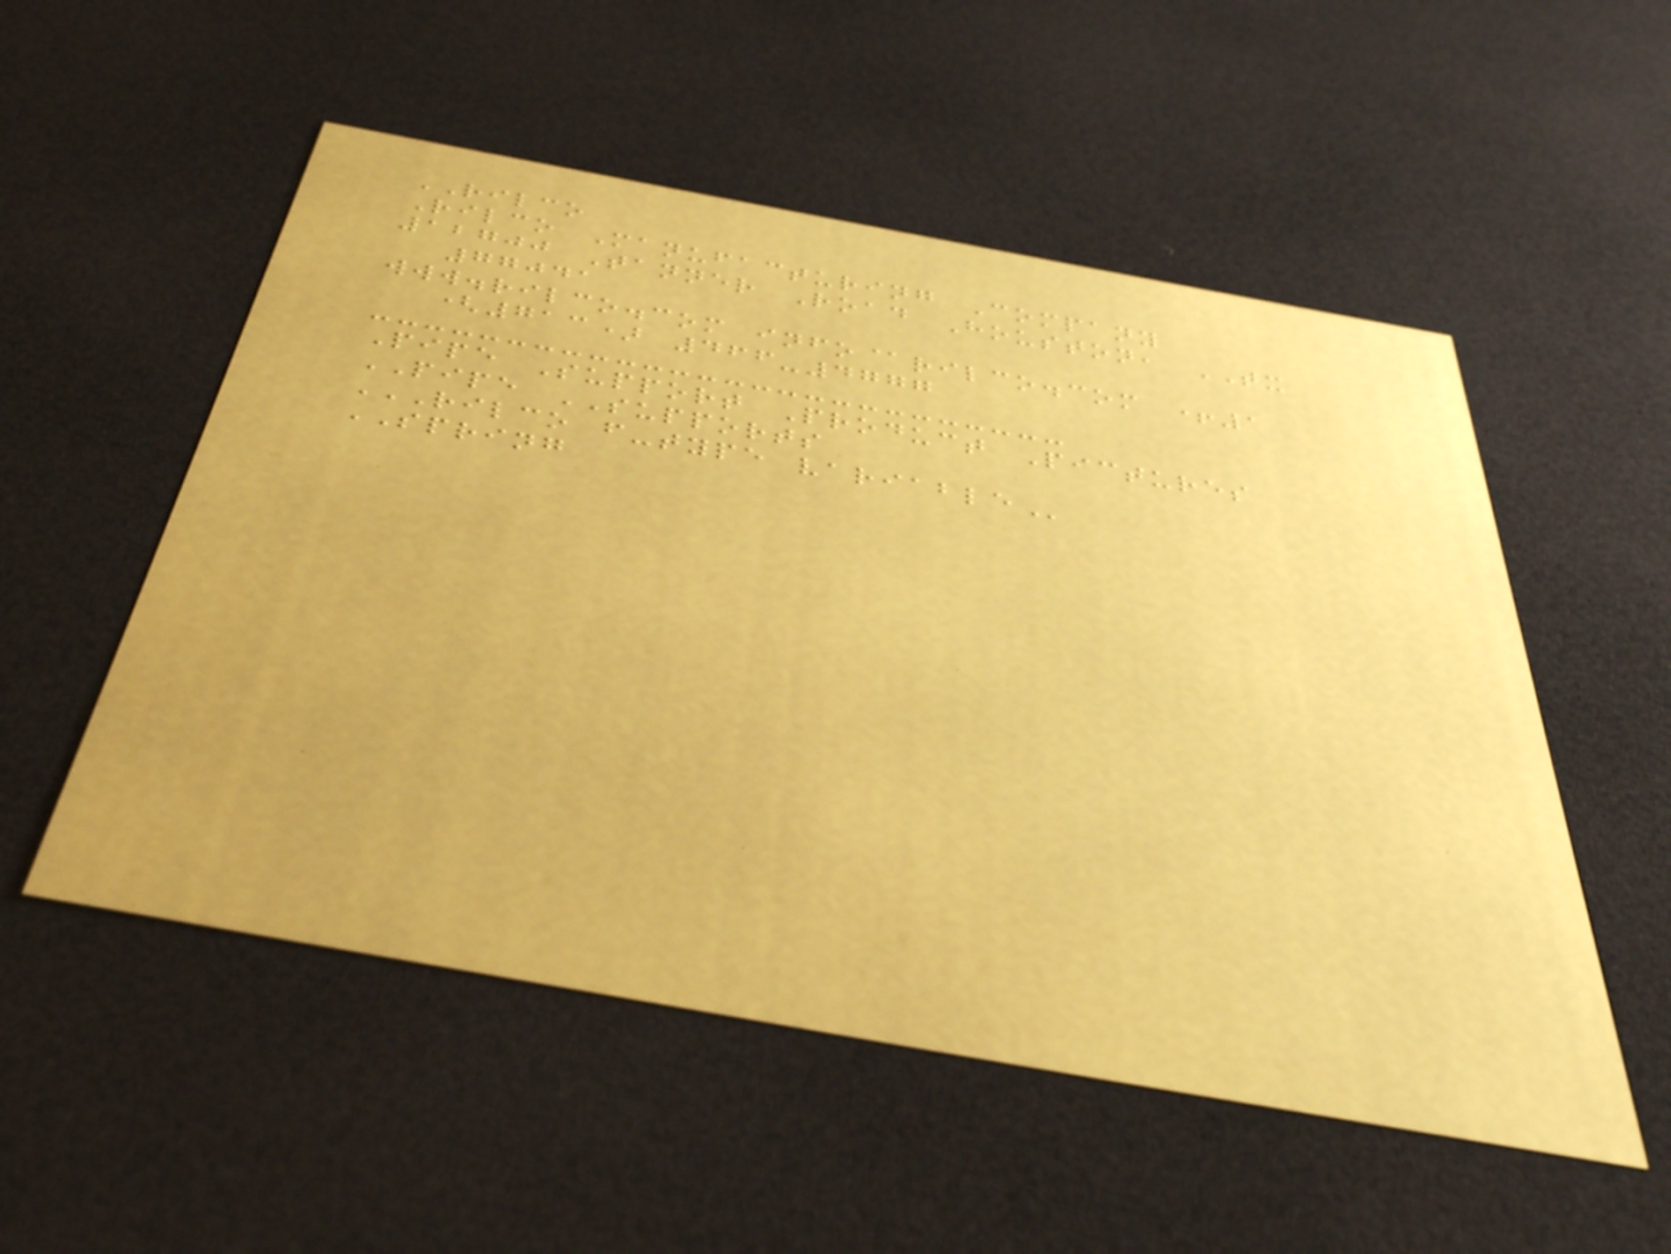RILCO
Rilco Manufacturing Company
12700 Tanner Road Houston, TX
77041
www.rilco.com info@rilco.com +1
(713) 466-4777
Pipe Support Product Pictures
PIPE SUPPORTS
RILCO F-TYPE VARIABLE
SPRING
